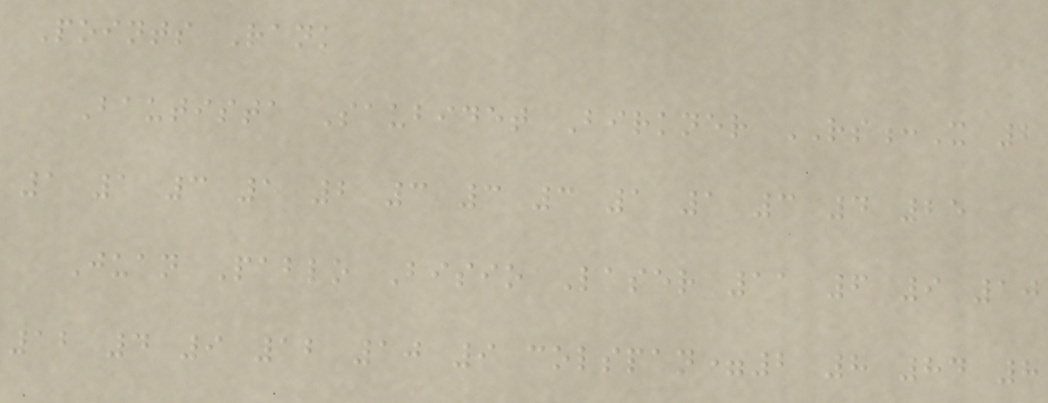Points Rank
Bautista Saubidet Birkner RS:X 2
1 1 3 1 2 3 3 3 1 1 3 4 25
Juan Pablo Bisio Laser 11 6 9 10
12 4 9 12 10 9 colspan=2 8 84 8
